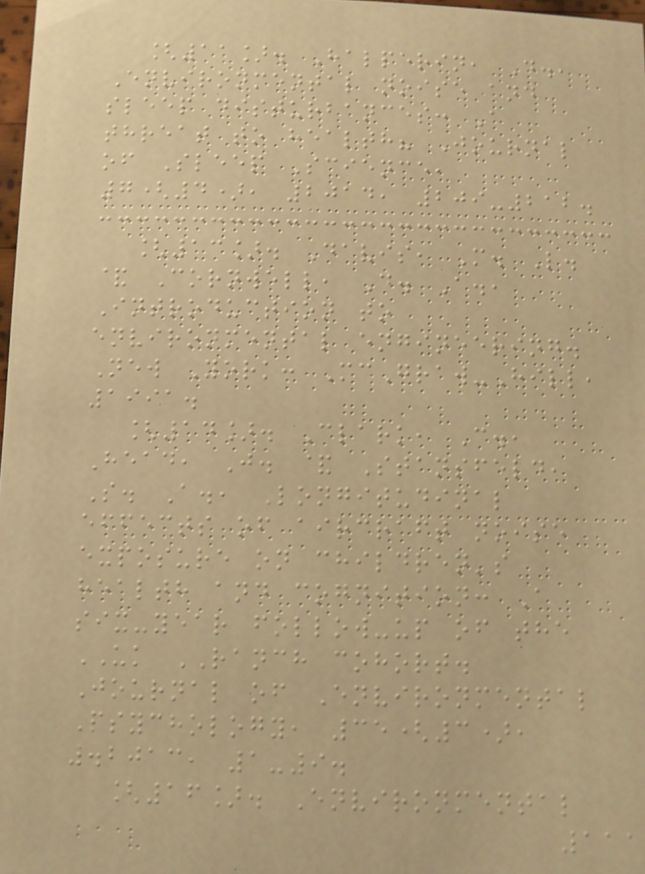[11]. Halperin, D.,
Environmental noise and
sleep disturbances: A
threat to health? Journal
of Sleep Science,
7(4), 2014, 209-212.
[13]. Davis, M. L.
& Cornwell, D. A.,
Introduction to
environmental engineering.
New York: McGraw-Hill,
1991.
[14]. Clark, C.,
Head, J. & Stansfeld,
S. A., Longitudinal
effects of aircraft noise
exposure on children's
health and cognition: A
six-year follow-up of the
UK RANCH cohort.
Journal of Environmental
Psychology, 35(3),
.2013, 1-9.
[16]. Environmental
111
